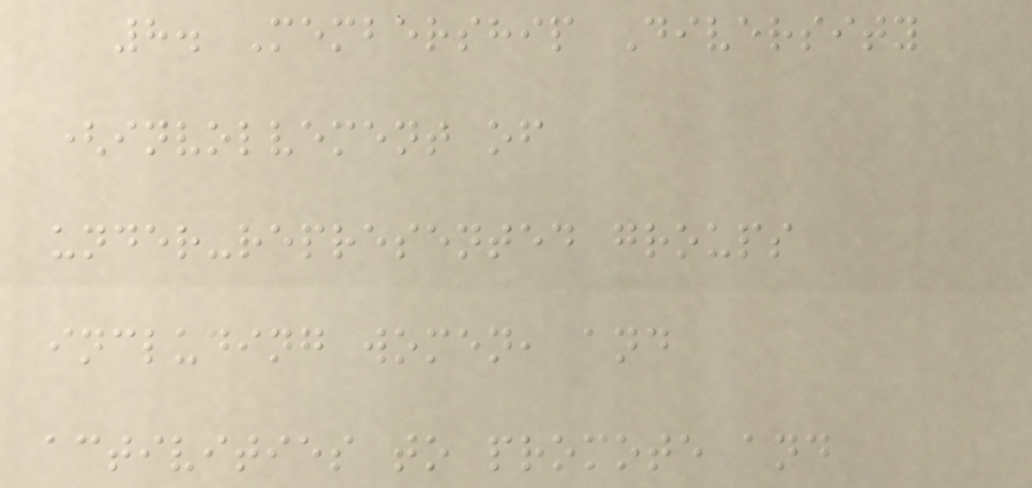8. Membership Diversity
(involvement of
under-represented groups
including women, and
activities to promote and
